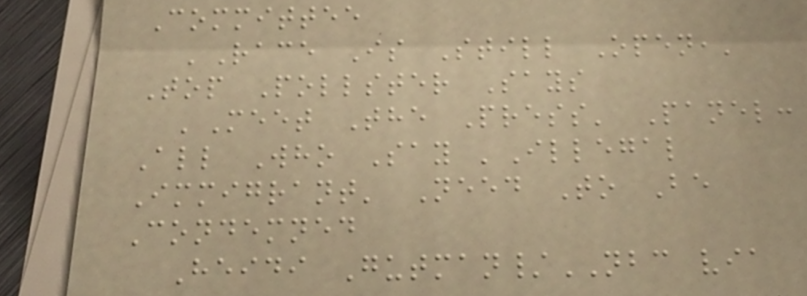Committee
'Race Is Still Open,'
Top Pollster Says
'Meet The Press' Panel:
All Who Say 'Illegal
Immigrant' Need To Be
Condemned
Heidi Gutman/NBC via
